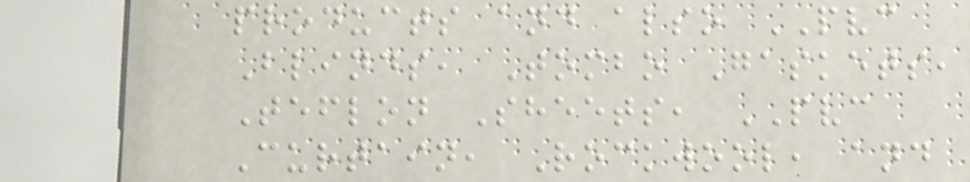products and also PVC
Blinds, Tombo Gaskets,
Teflon Sheets, PVC
Curtain, Rockwool, and
